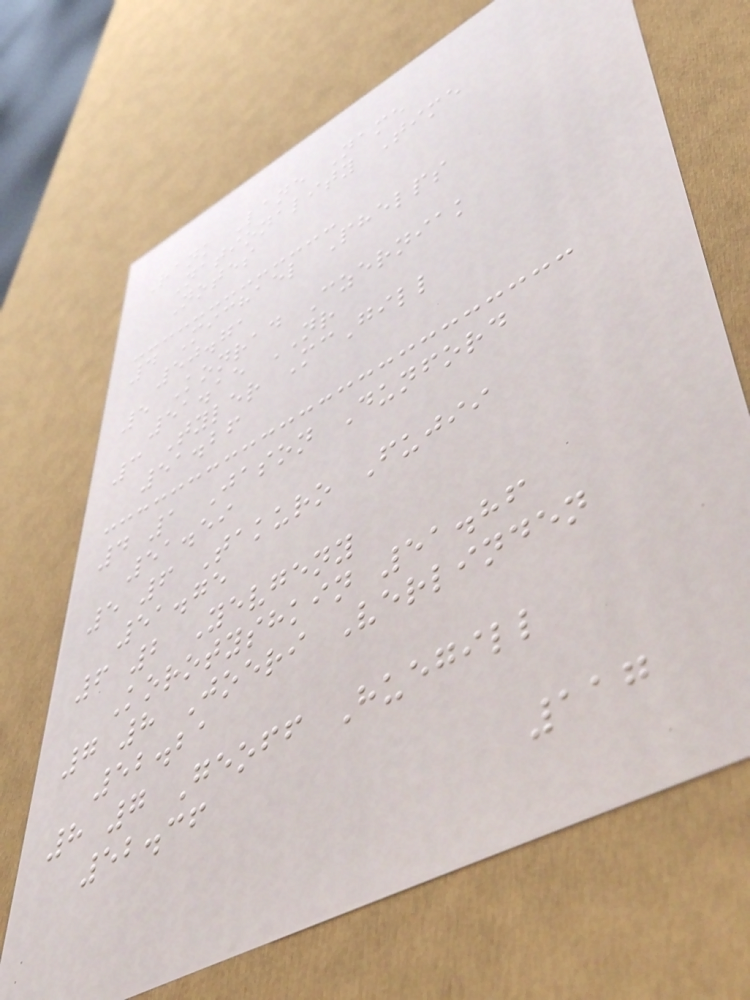Rank Lane Name
Nationality Time
Notes
4 Michael Phelps
50.71
5 Konrad Czerniak
51.15 NR
3 Tyler McGill
51.26
4 1 Jason Dunford
51.59
5 6 Takuro Fujii
51.75
6 2 Yevgeny
Korotyshkin 51.86
7 8 Joeri Verlinden
52.21
8 7 Geoff Huegill
52.36
117
